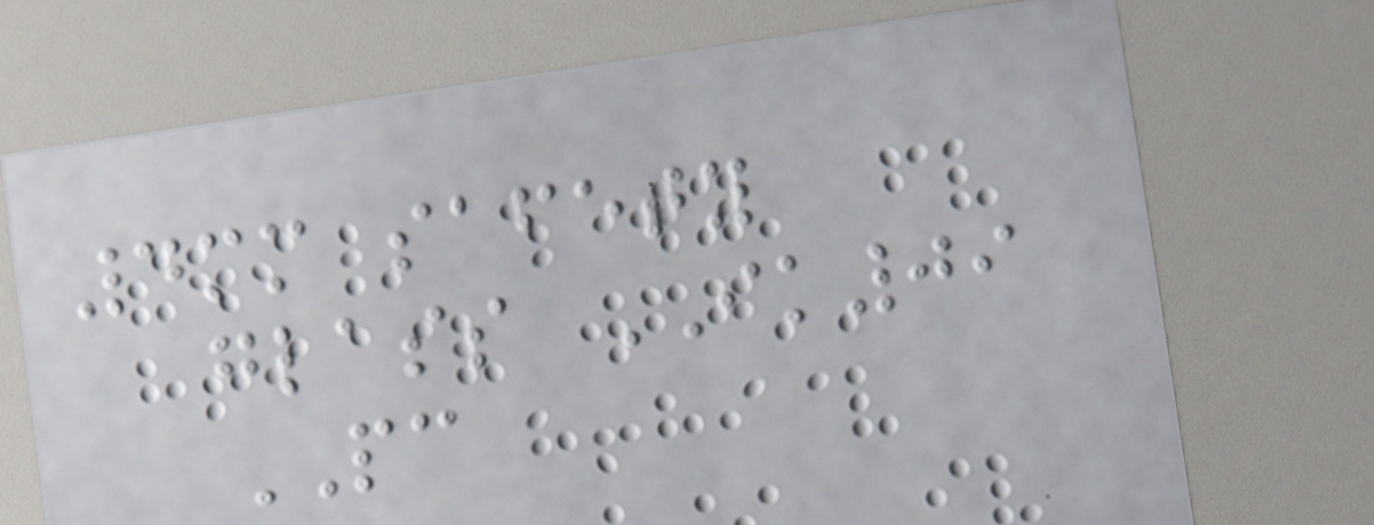4mm safety
glass IK09
PC
